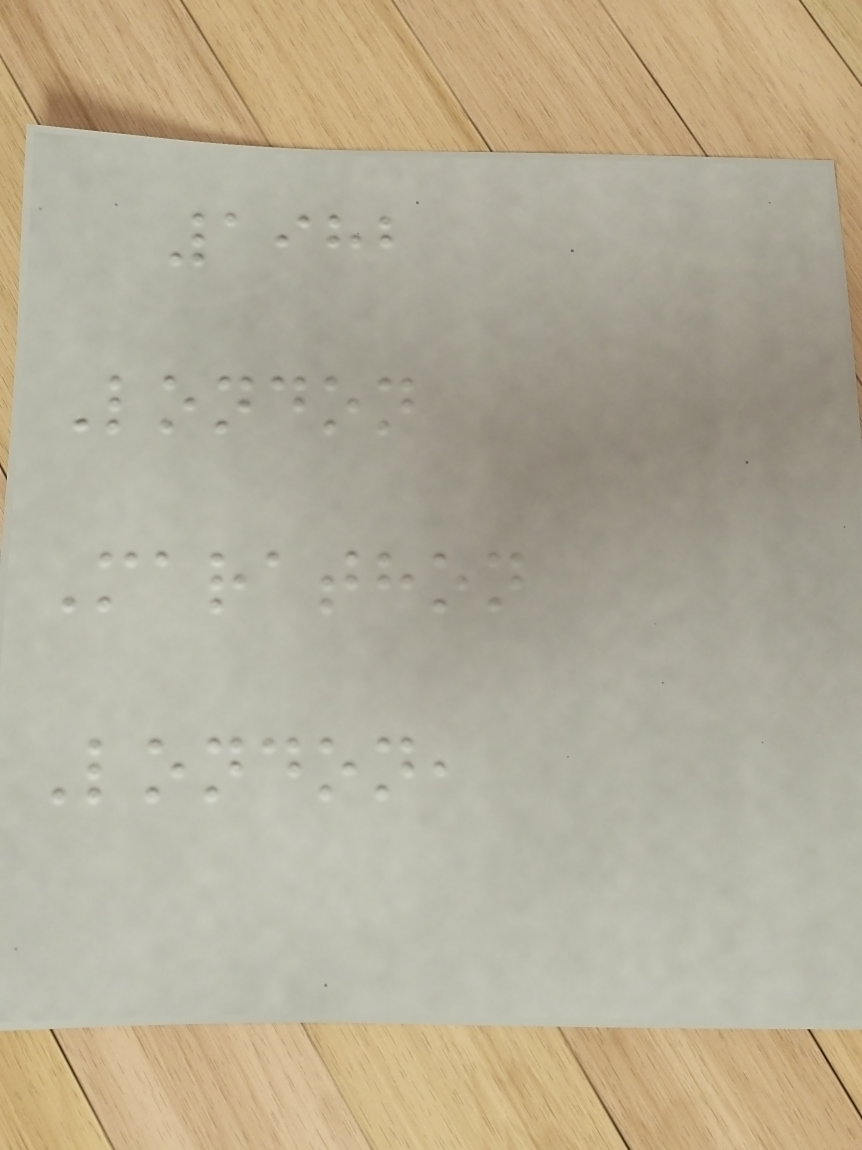1982
London
Marathon
London,
